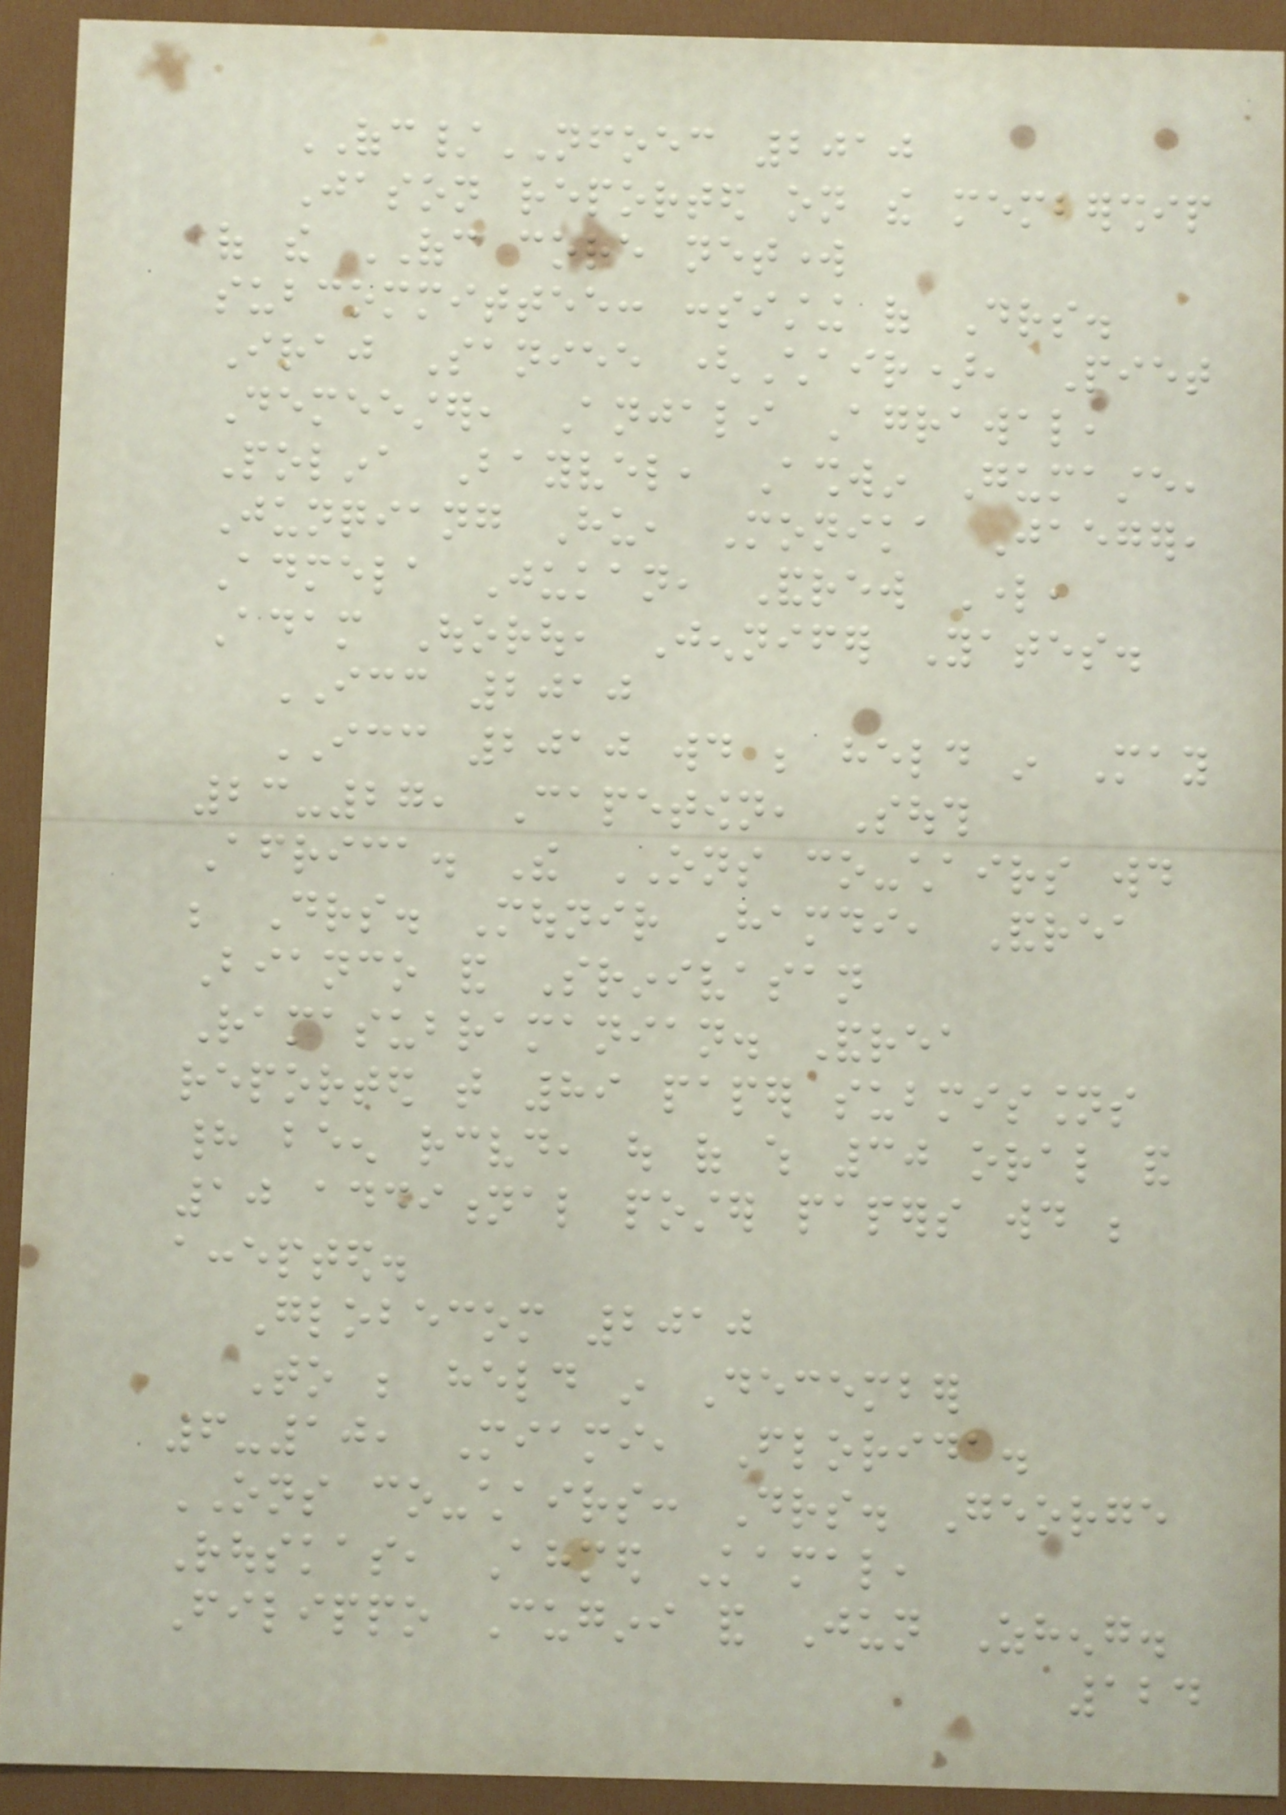OFC/NFOEC 2010
Jason reported on the membership
of the OFC core network
subcommittee: consisting of Drs.
Iraj Saniee (Chair), Piet
Demeester, Anjali Agrawal,
Polina Bayvel, Ashwin Gumaste,
Junqiang Hu, Monika Jaeger,
Admela Jukan, Andrew Lord,
Adam Ouorou, Jennifer Yates.
ICC 2010
ICC 2010 would be held in May
23-27, Capetown, South
Africa. The ONS co-chairs would
be Drs. Mounir Hamdi, Andrea
Bianco and Srinivasan
Ramasubramanian. Andrea
reported that 89 paper submissions
had been received, out of which 30 oral and
10 additional poster papers would be
accepted.
Globecom 2010
To be held in December
6-10, Miami, Florida.
ONS co-chairs: Drs. George
Rouskas, Ahmed Kamal,
Filippo Cugini and Jun Zheng.
124
